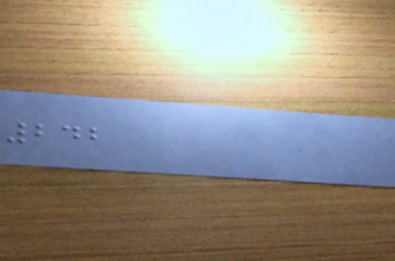242
